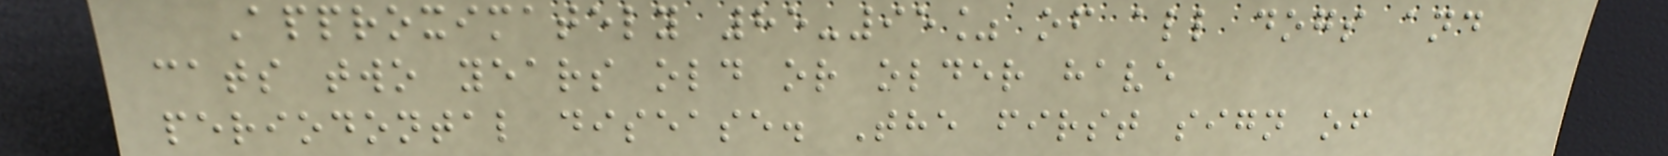Approximately 85-95% of all dogs and
cats two years old or older have
periodontal disease. The first sign of
